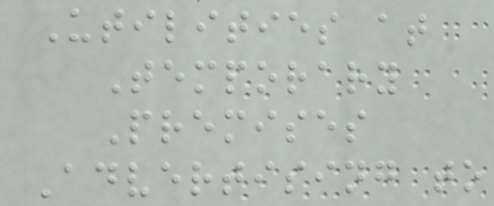Utilities at
Temporary
Premises
Advertising to
